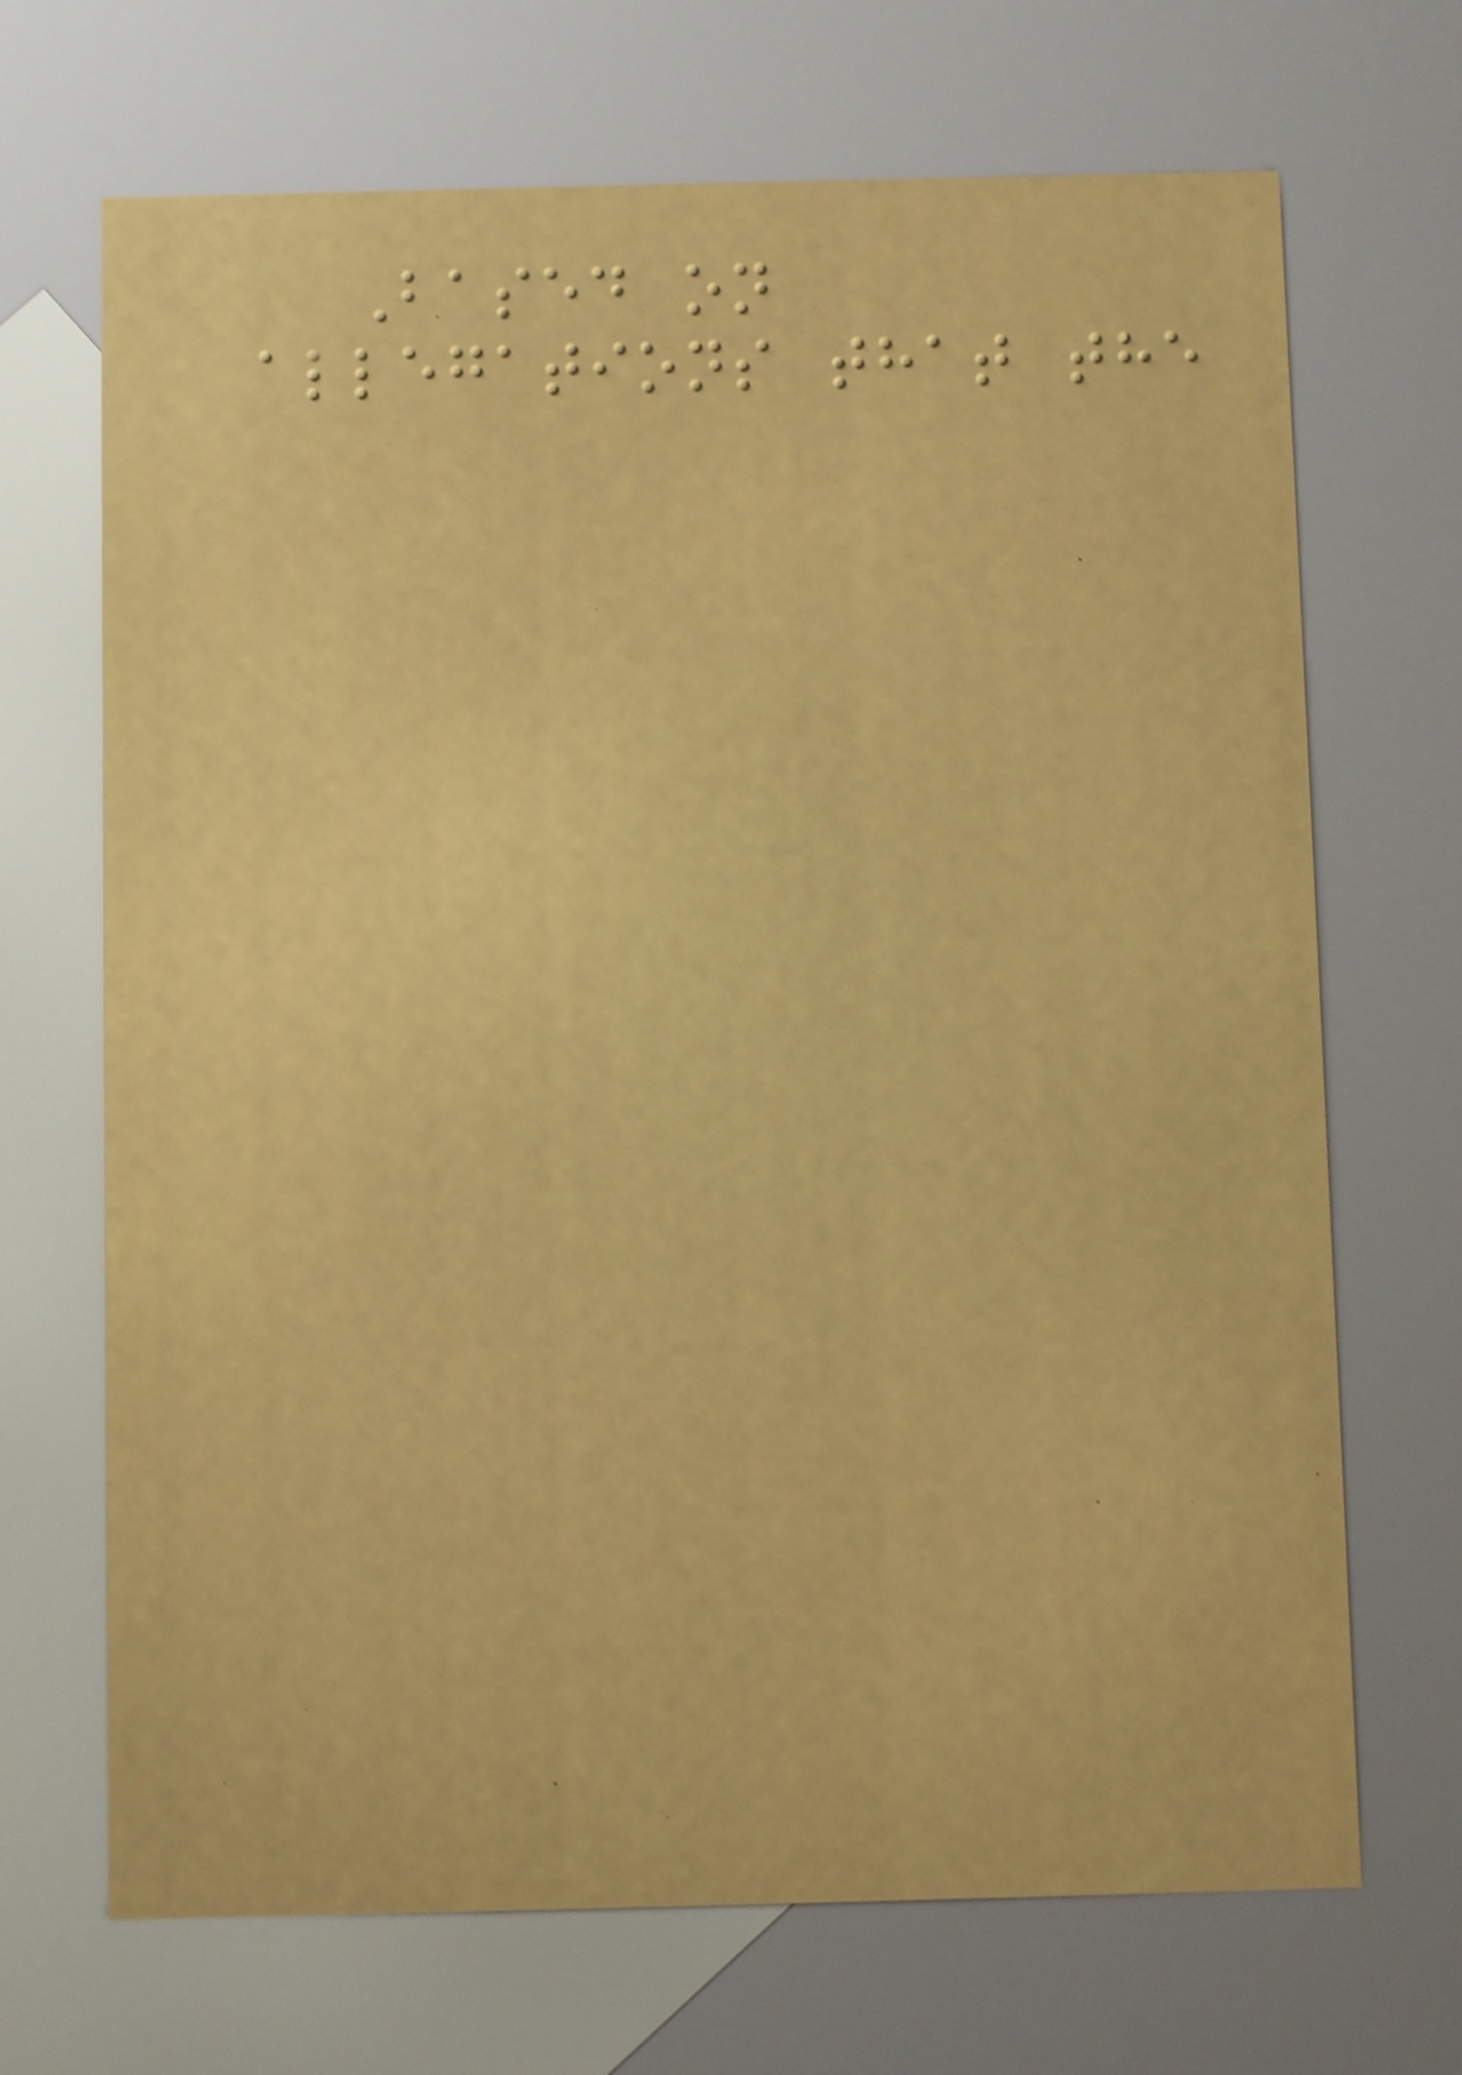Based on
allegations that the
